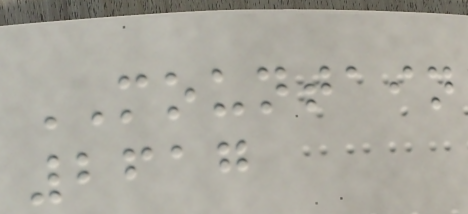MOUNTAIN
2617
